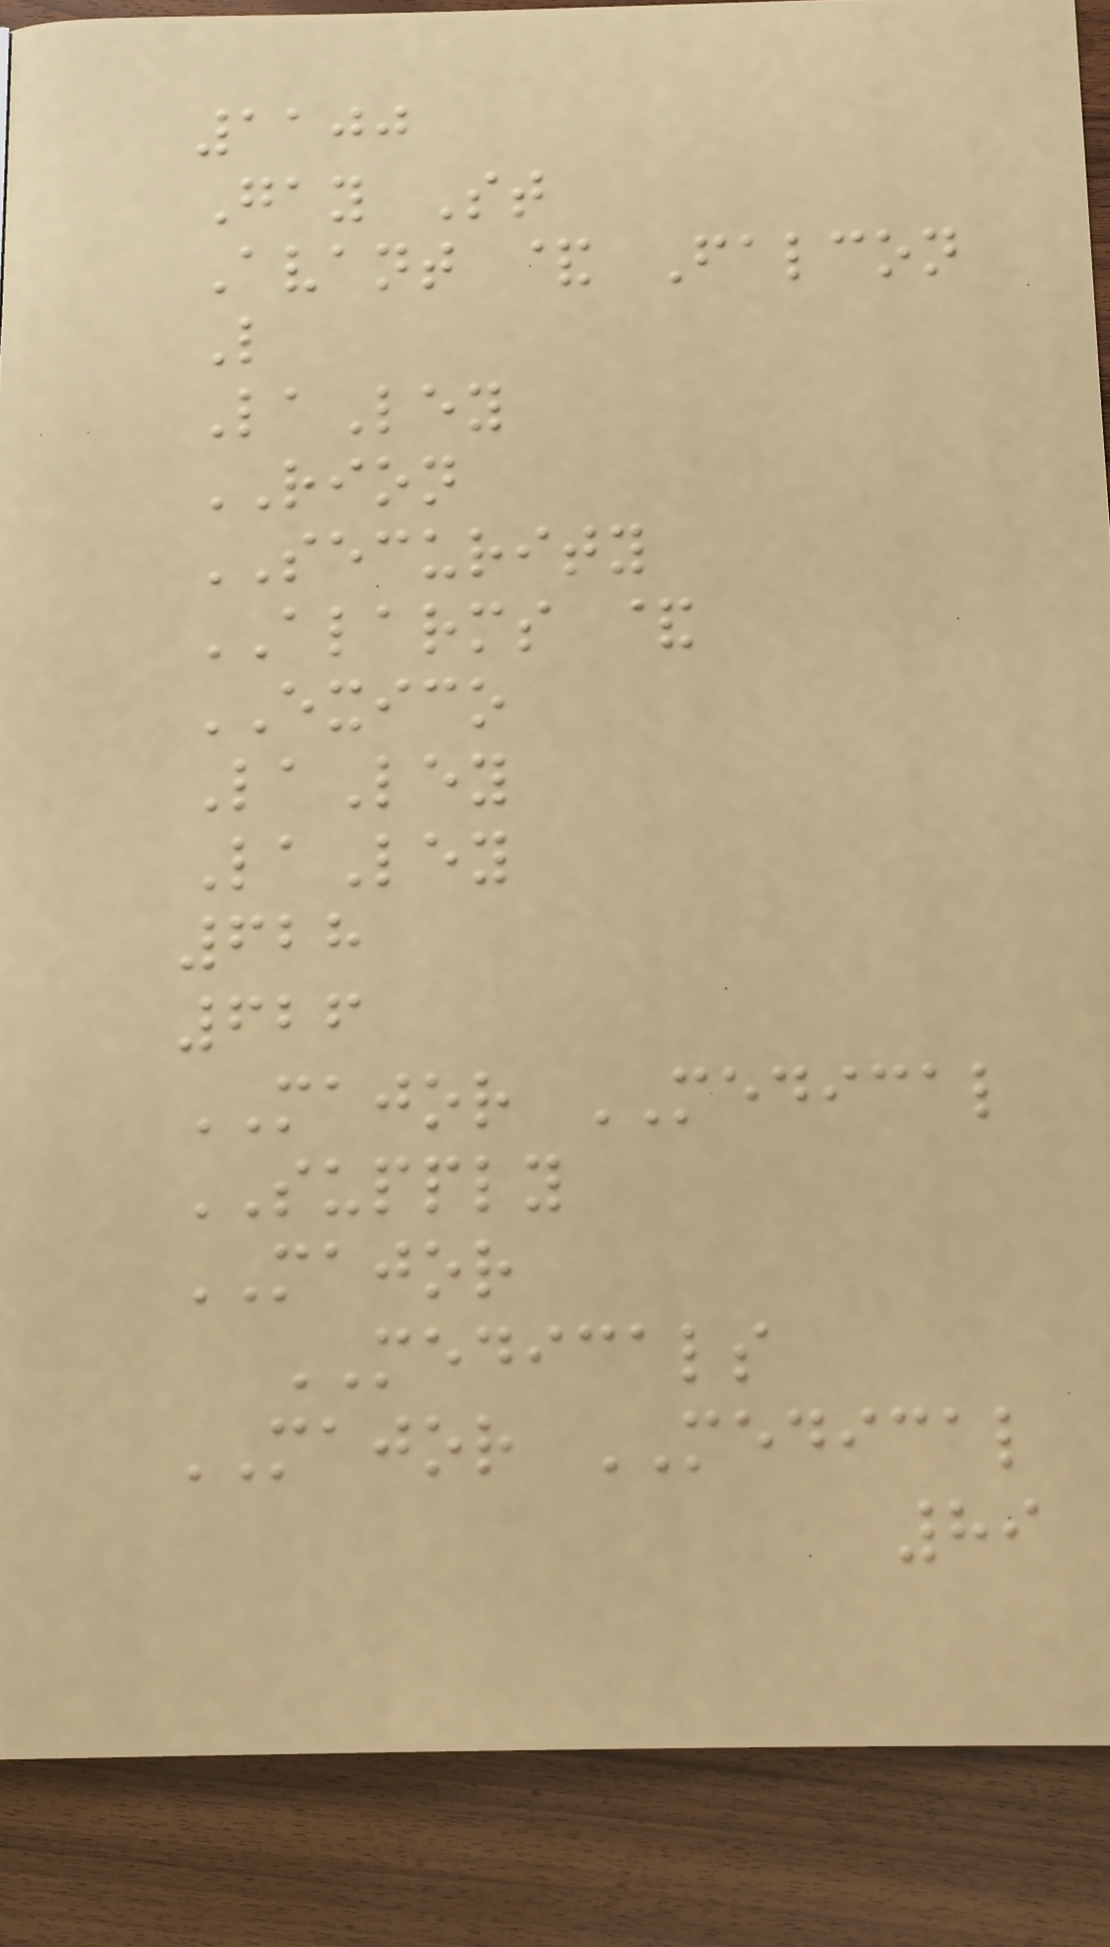1100
Gay St
Avant & Falcon
L
LaLey
RION
SECURITY
ALARMS &
EXICO
LaLey
LaLey
628
626
MAJOR MEDICAL
SUPPLY
MAJOR
MEDICALS
MAJOR MEDICAL
89
